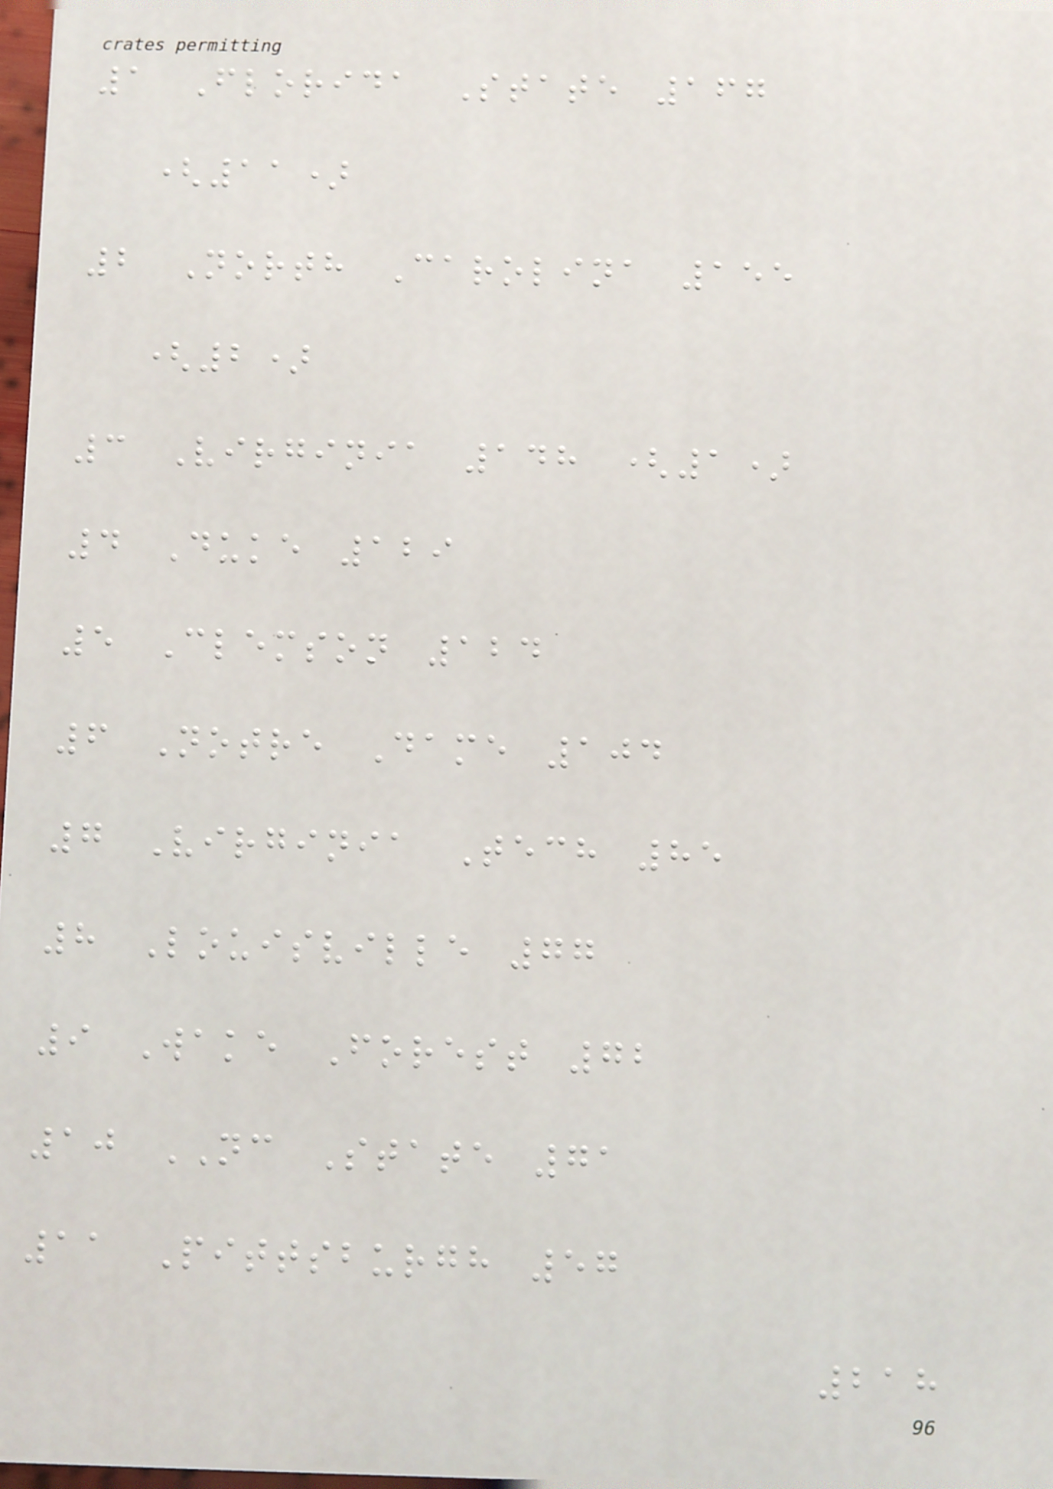1 Florida State 167
(11)
2 North Carolina 155
(2)
3 Virginia 148 (1)
4 Duke 129
5 Clemson 124
6 Notre Dame 104
7 Virginia Tech 85
8 Louisville 77
9 Wake Forest 72
10 NC State 71
11 Pittsburgh 57
218
